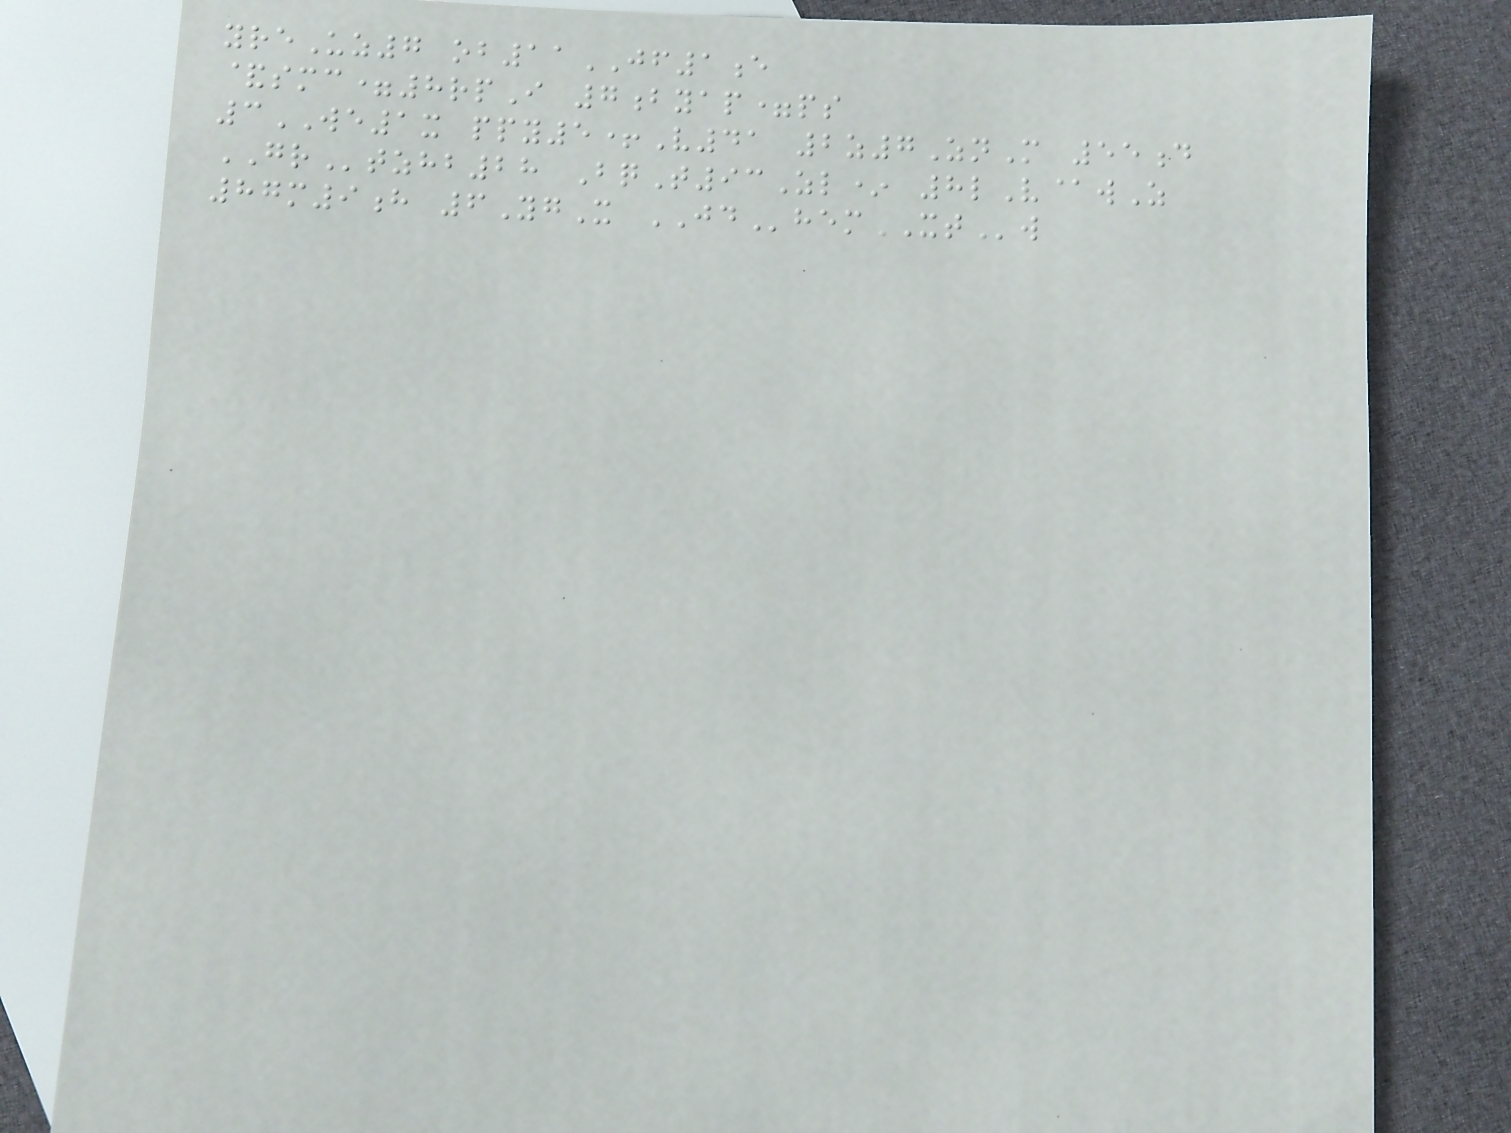yreUz7 ob11JF1e
&smc=8rpI 7byap=ps
3WE1x ppy5+V41 2z7ZnM 55d
GRtzhb28 BqT93Zl* 8lV@wZ
87m9h 6YgX JDhemXTw
